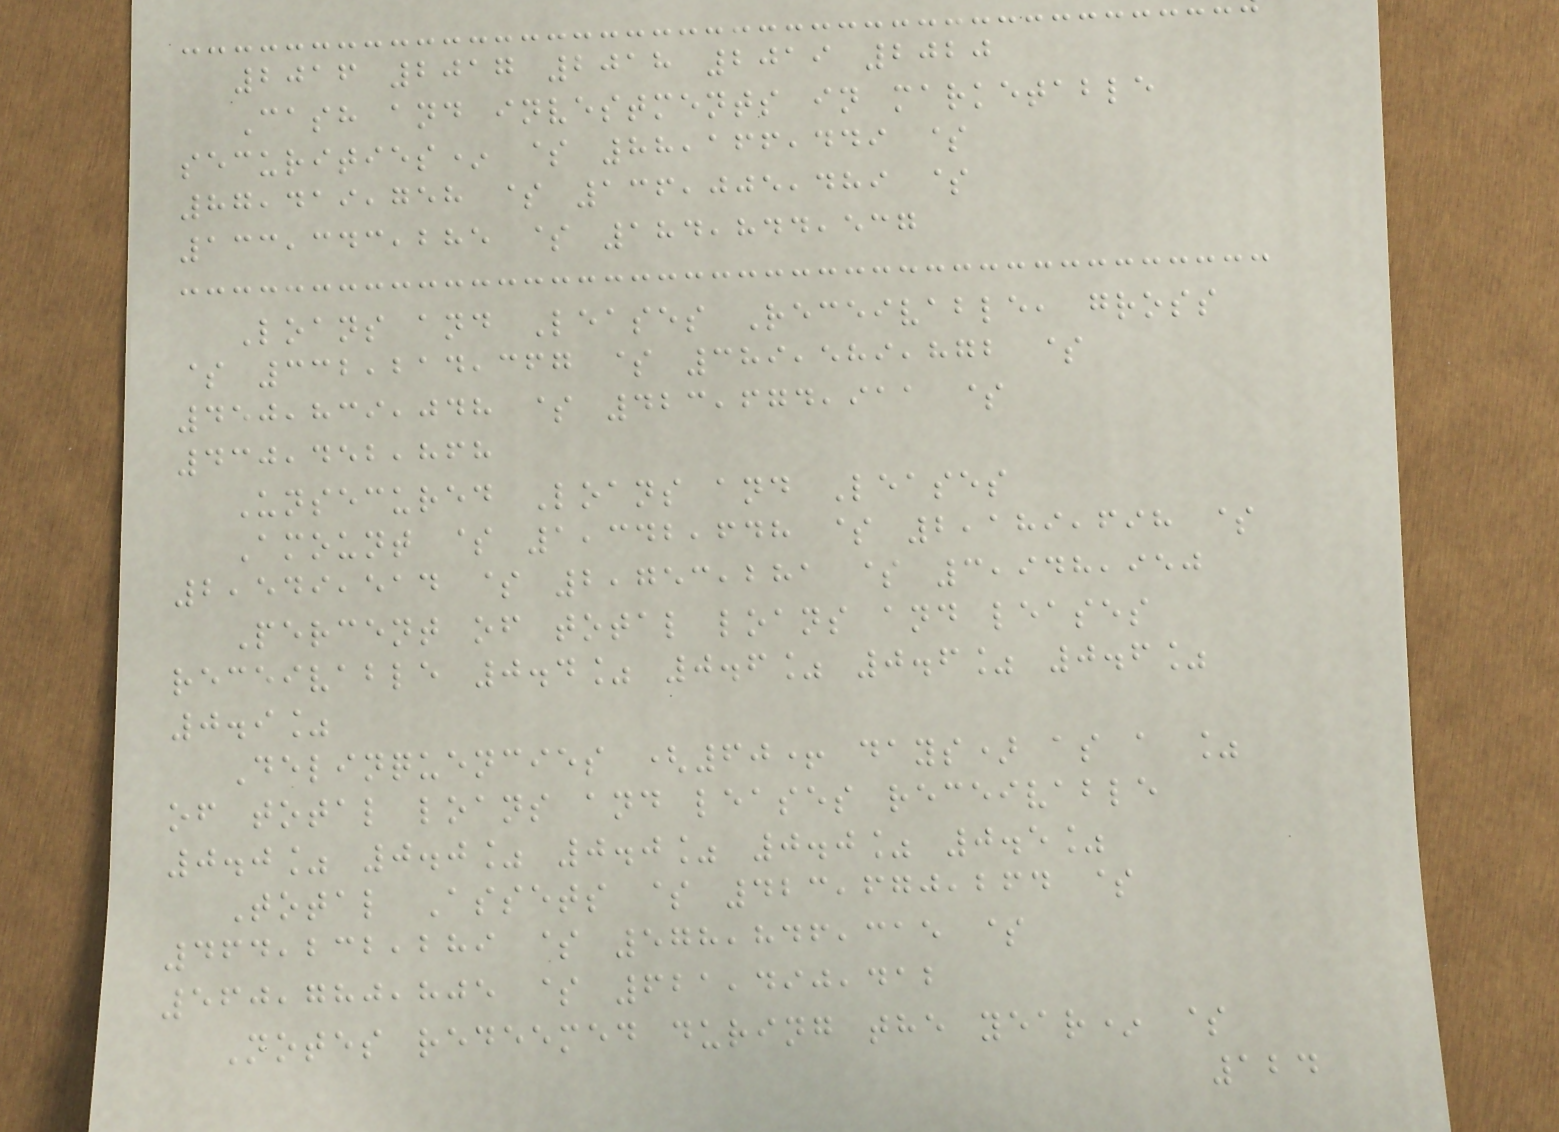2016 2017 2018 2019 2020
Cash and investments in marketable
securities* $ 88,166,449 $
87,419,758 $ 136,005,489 $
133,343,285 $ 184,844,537
Loans and Leases Receivable, gross
$ 332,214,367 $ 389,589,872 $
450,839,048 $ 423,674,911 $
430,452,868
Unsecured Loans and Leases
Amount $ 1,342,648 $ 2,189,698 $
2,549,514 $ 2,753,281 $ 3,948,950
Percent of total loans and leases
receivable 0.4% 0.6% 0.6% 0.6%
0.9%
Delinquencies (60+ days) as a %
of total loans and leases receivable
0.0% 0.0% 0.0% 0.0% 0.5%
Total Assets $ 423,670,264 $
464,232,289 $ 578,846,315 $
560,780,805 $ 621,490,412
Notes redeemed during the year* $
124
